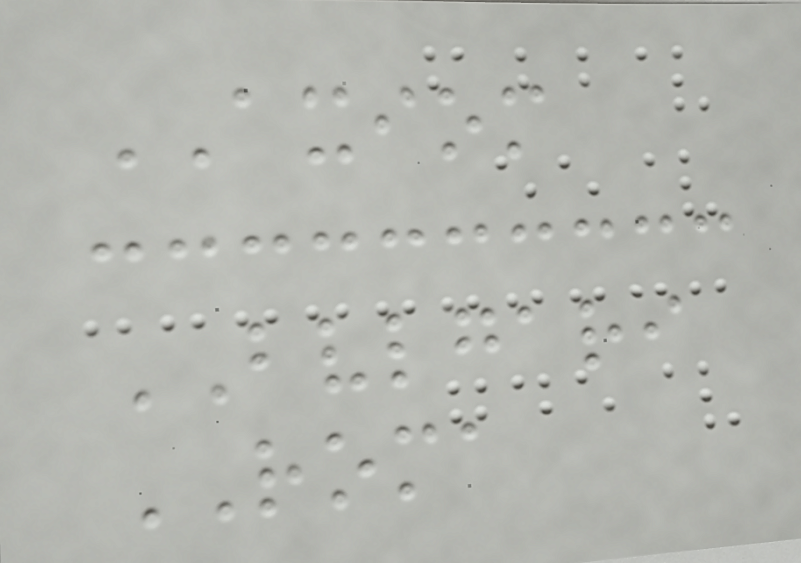AXIOM
BVLGARI
ROMA
